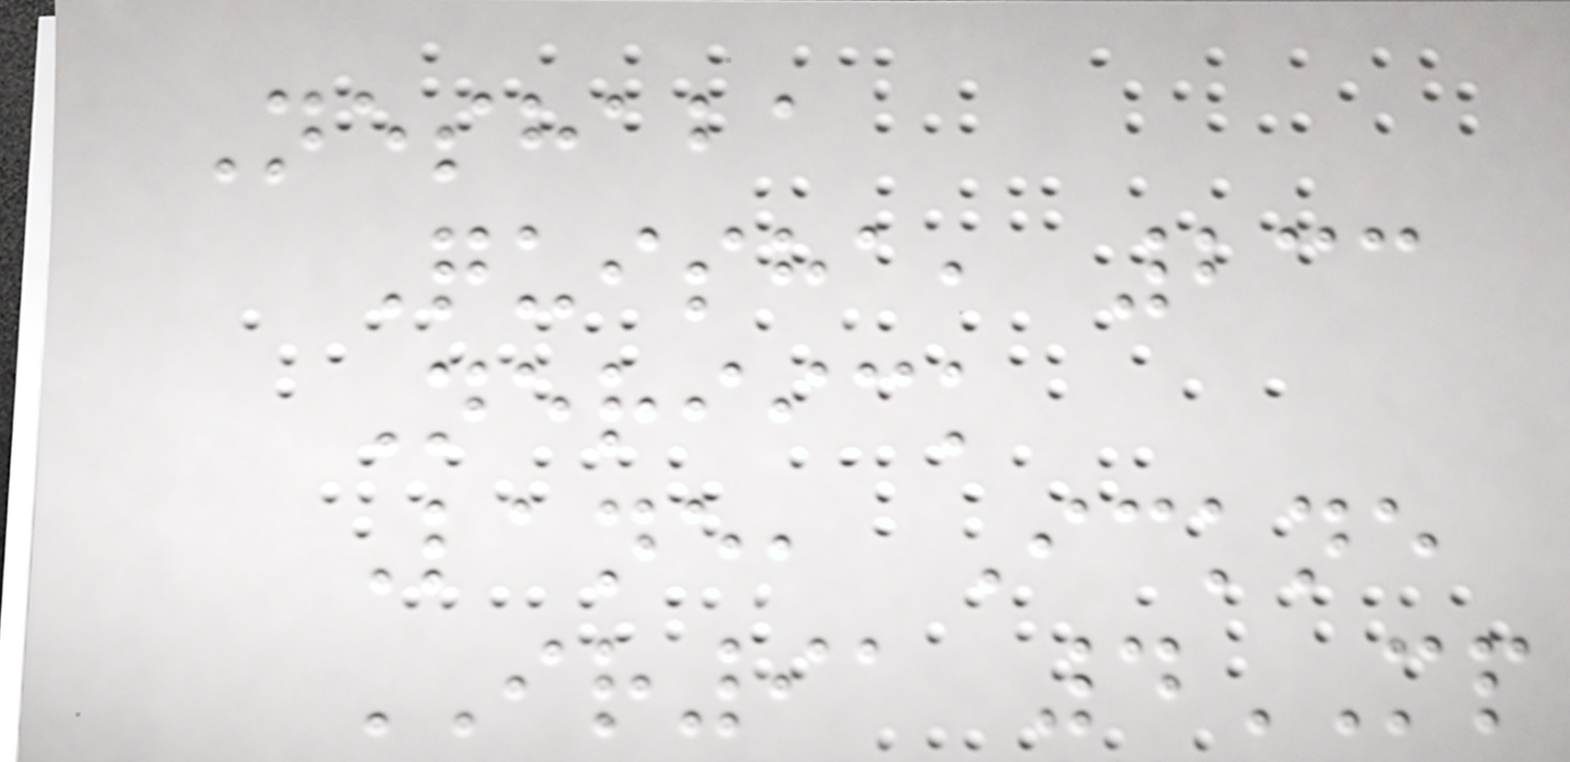Neshaba
Quisha, 233
Neriick
Lane, Ickne
IR91 4MP
